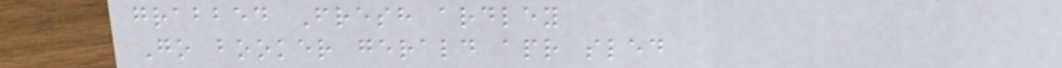grabbed Fresh ardley
Go booker gerald apr sled
